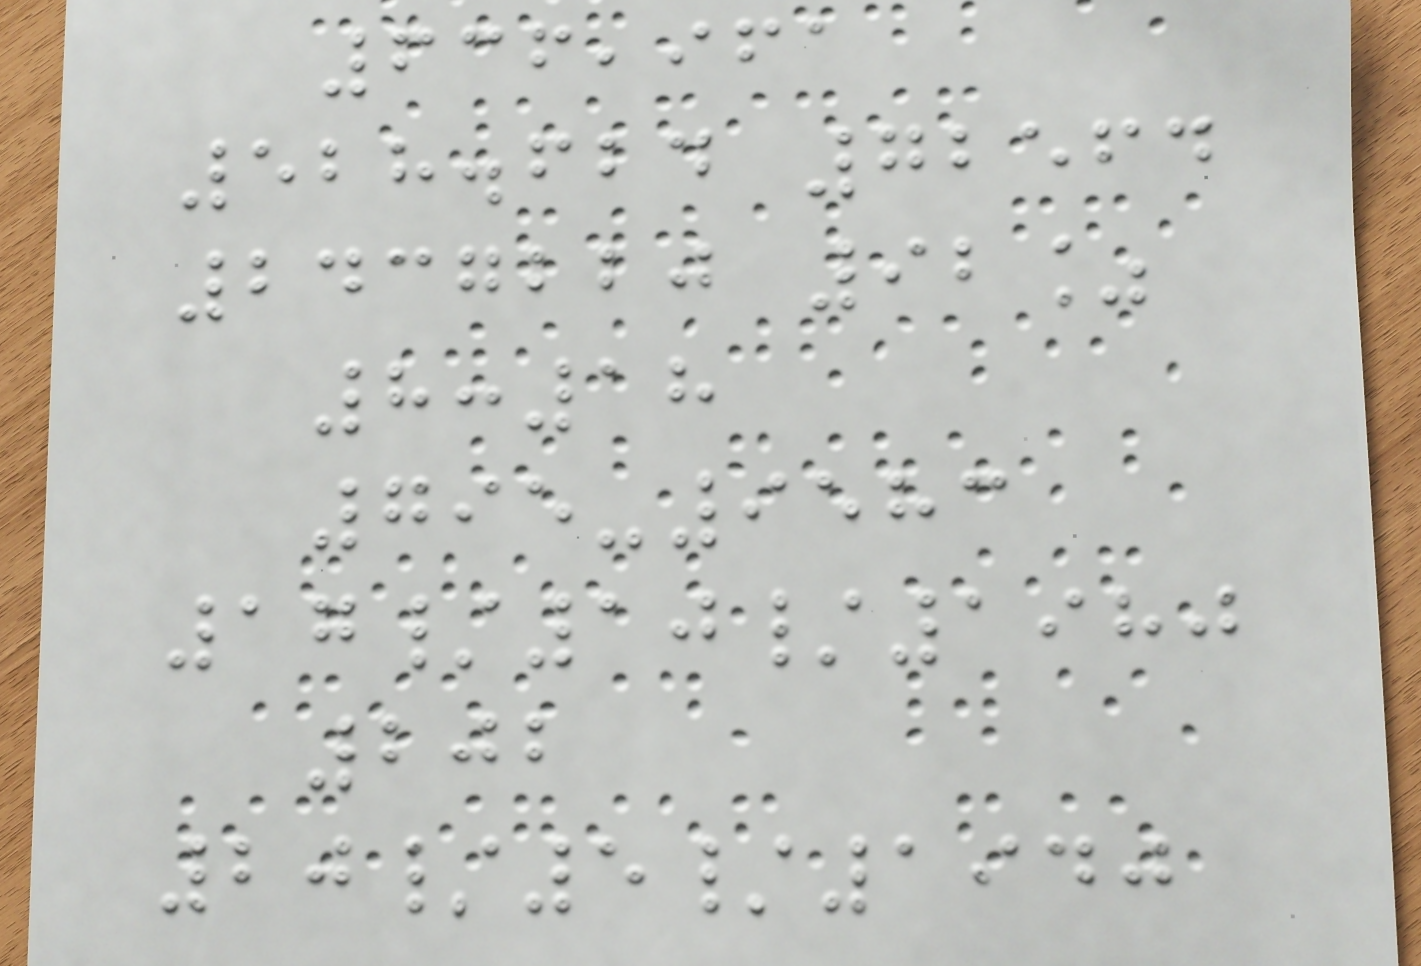636,961
528.624 72564
2437220 92%
8:18
795-9583
17/10/1980
202
20/5/1940
